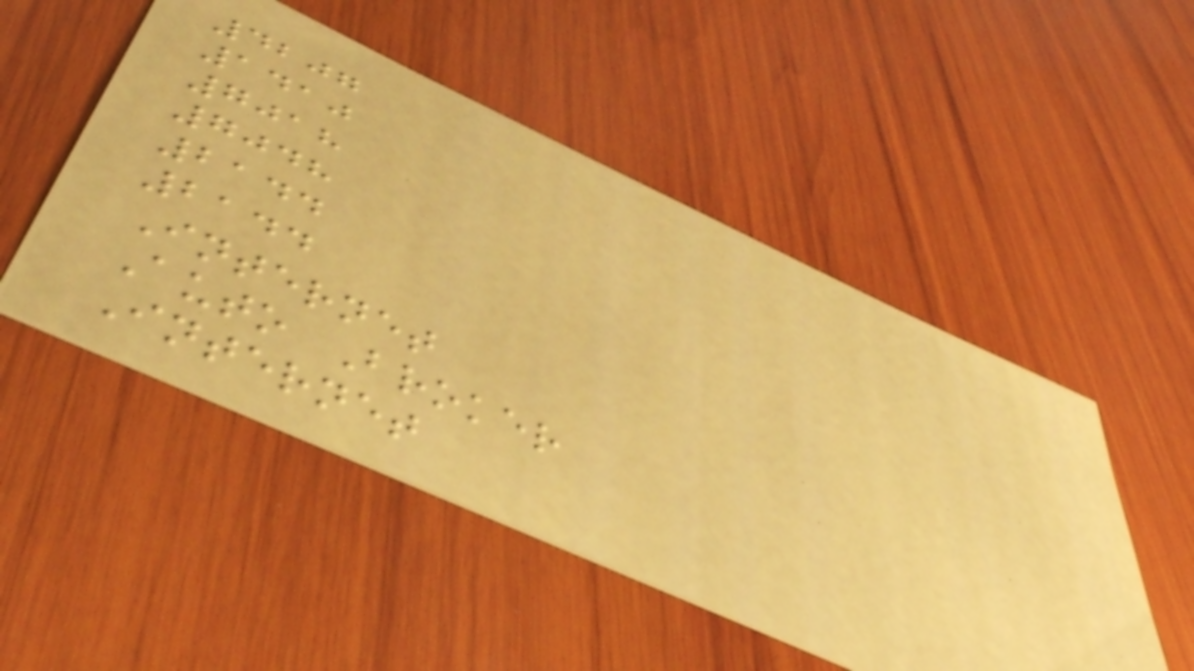4207
1410
7018
7048
2144
2144
Internet
Auto Broker
Internet
